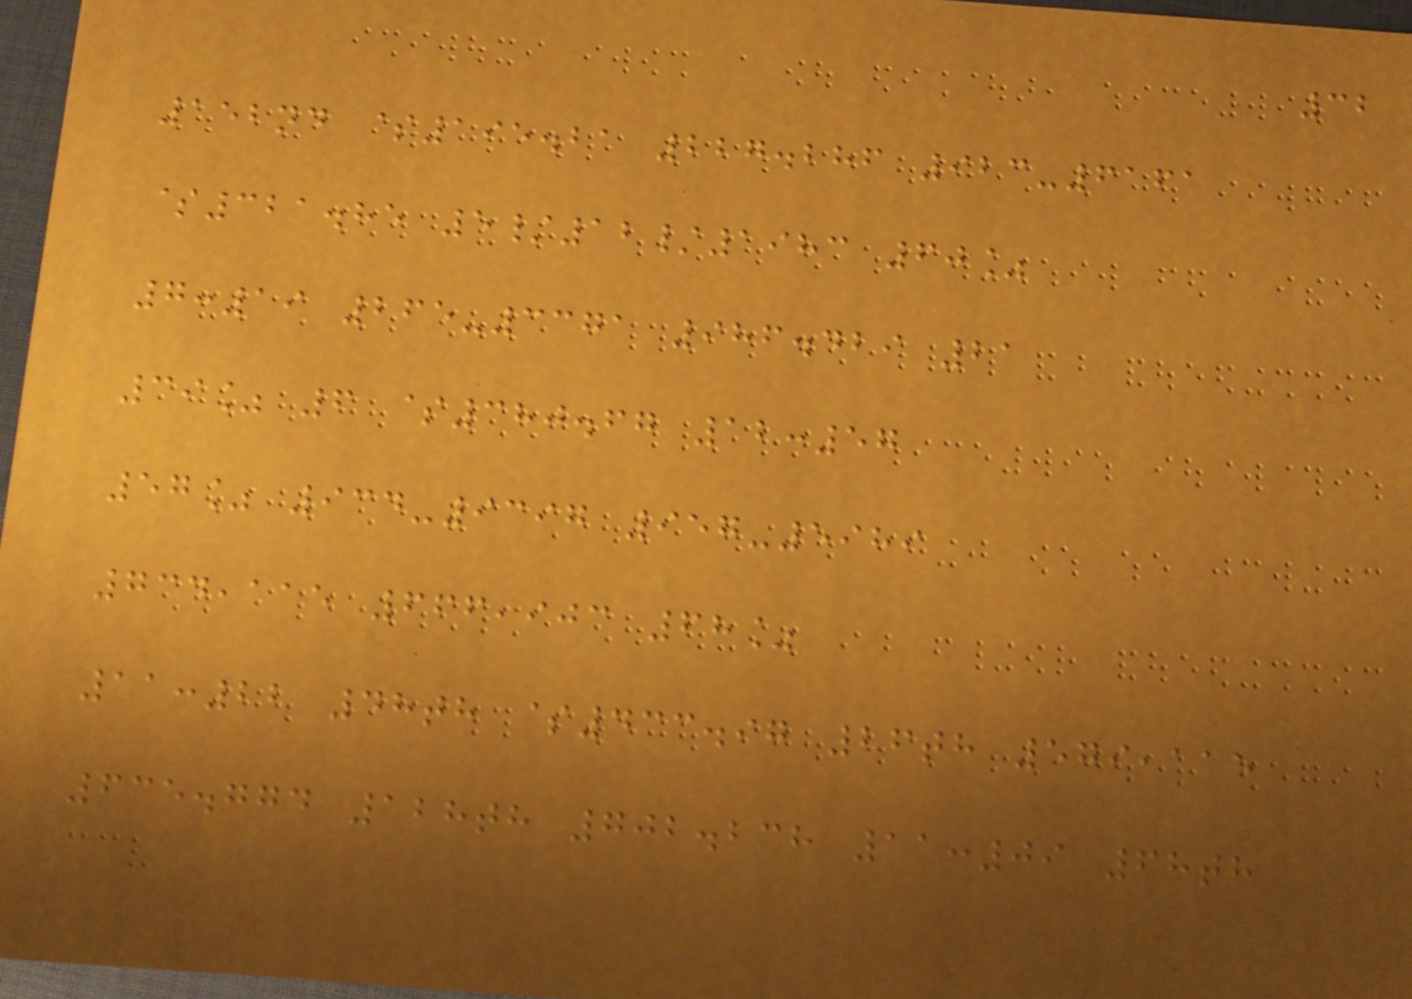32
152nd $195.21 227.286 923-6161
$321.85 5/12/1983 60%
7:19 265-3371 986.429 21
39% 6 $380.67 12:57
57% 934-9397 957-5989
734,115 666,903 68%
11:22 48th $433.97 26th 579,115
635.774 128th 702.238 11:09 68th
